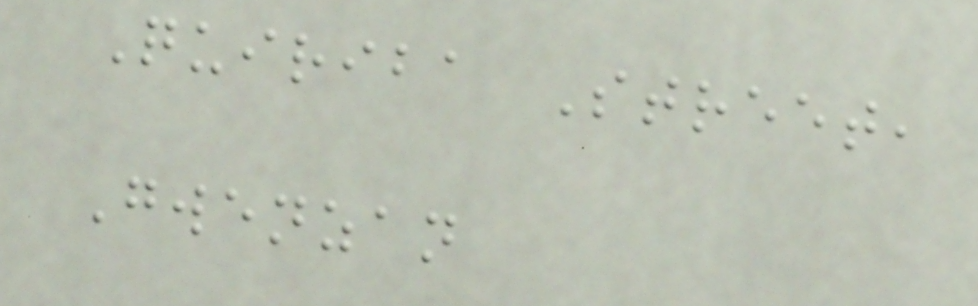Quiriba Street,
Gwenzan
